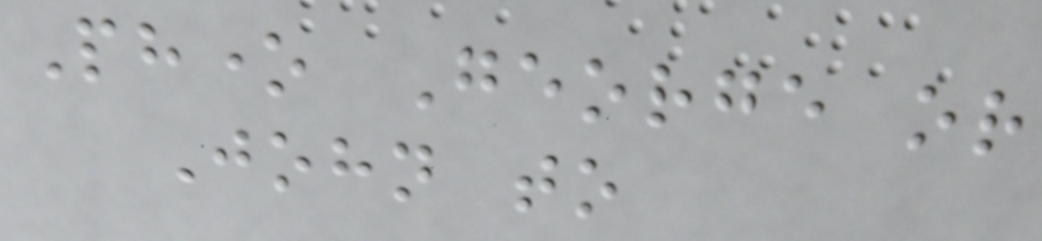Phone George or
John to
